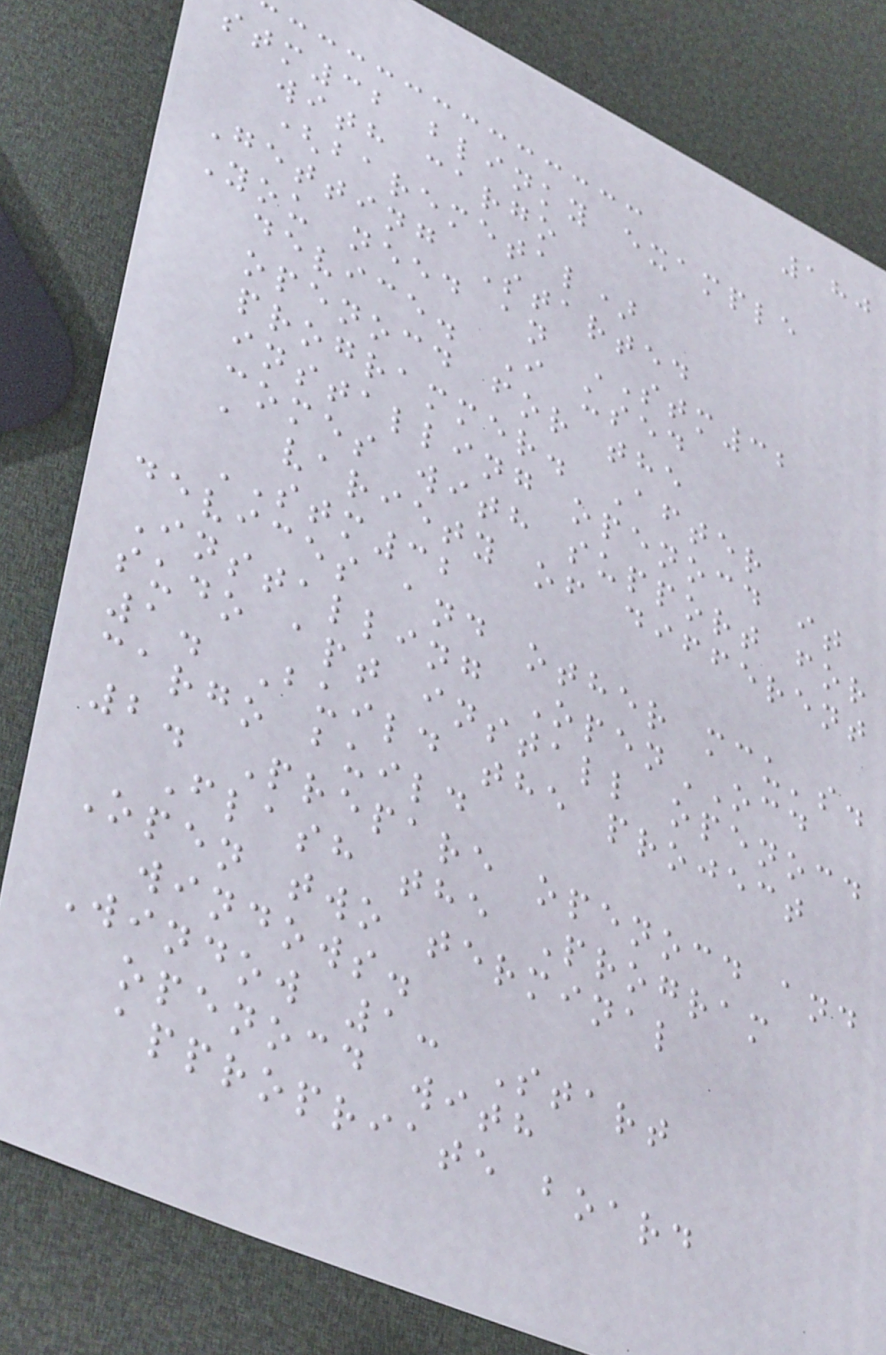180
stm32 blinky example
with cargo
(baremetal)
Getting Started
You need an STM32
device. I used
openocd for the
programmer. After
installing openocd it
comes with support for
a variety of different
STM32
devices and other mcu's.
Installing OpenOCD
sudo apt install openocd
1. Build the project
cargo build
2. Prepare openocd and
Flash the Program
Open two terminal
windows.
Window 1: Start
openocd with
appropriate board
